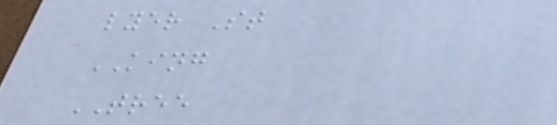lyer St
KING
TREE
